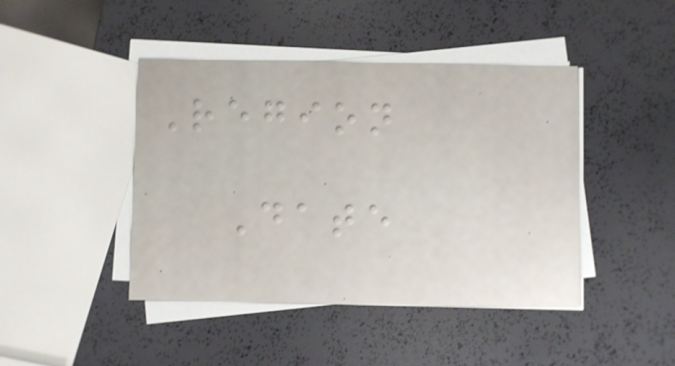Region
Date
